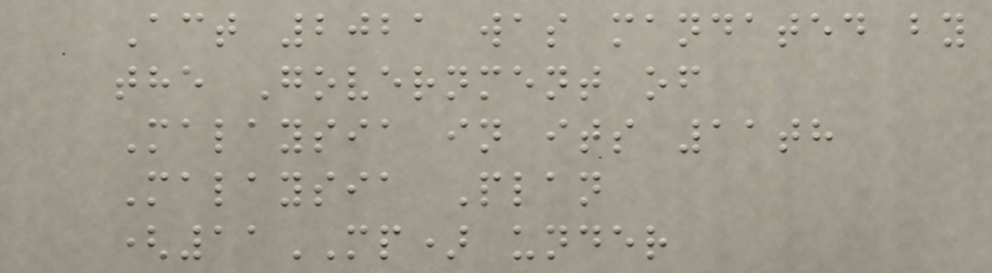Act 2021 was mandated by
the Government of
Malaysia in its 11th
Malaysia Plan
(11MP) under
